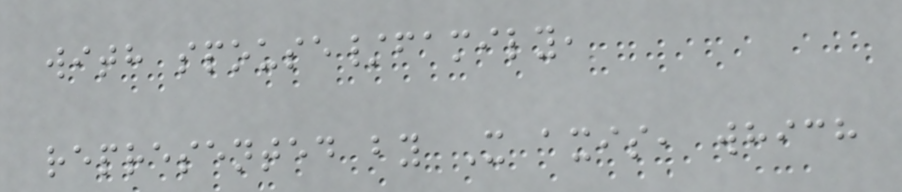with spouse/family,
represented by X axis, which
